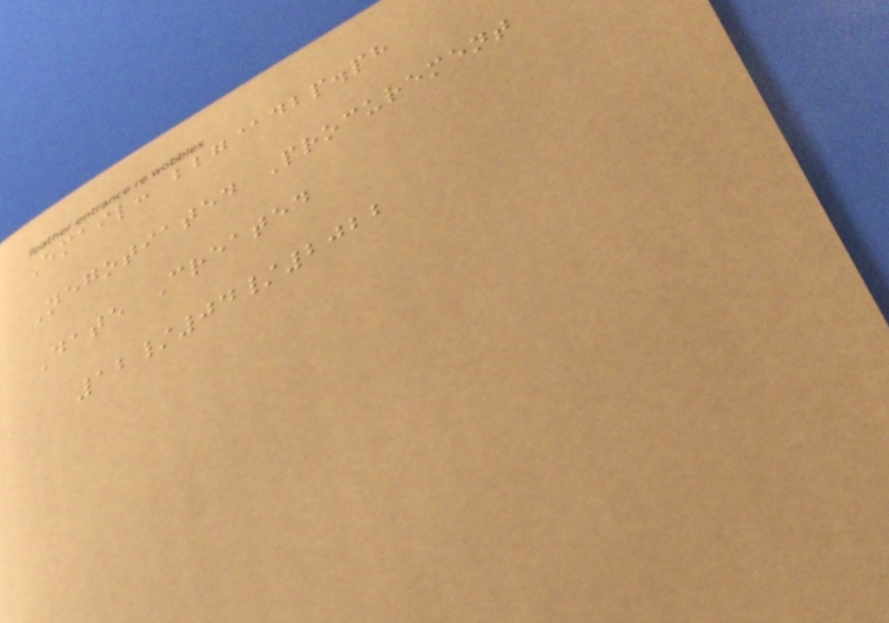Email: bbg@dbp.ph
Negotiated Procurement
Date Created
12/04/2022
